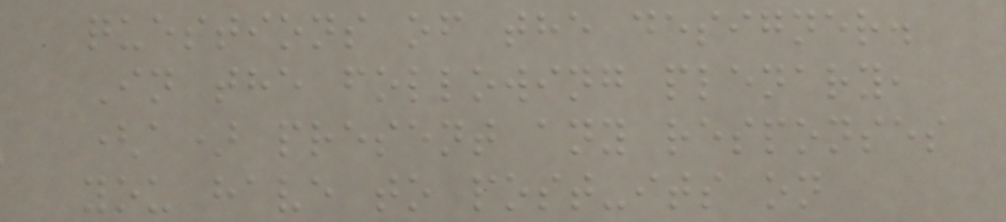questions of the designer.
In the following plenary,
(a) present any responses
you have to post-its on
